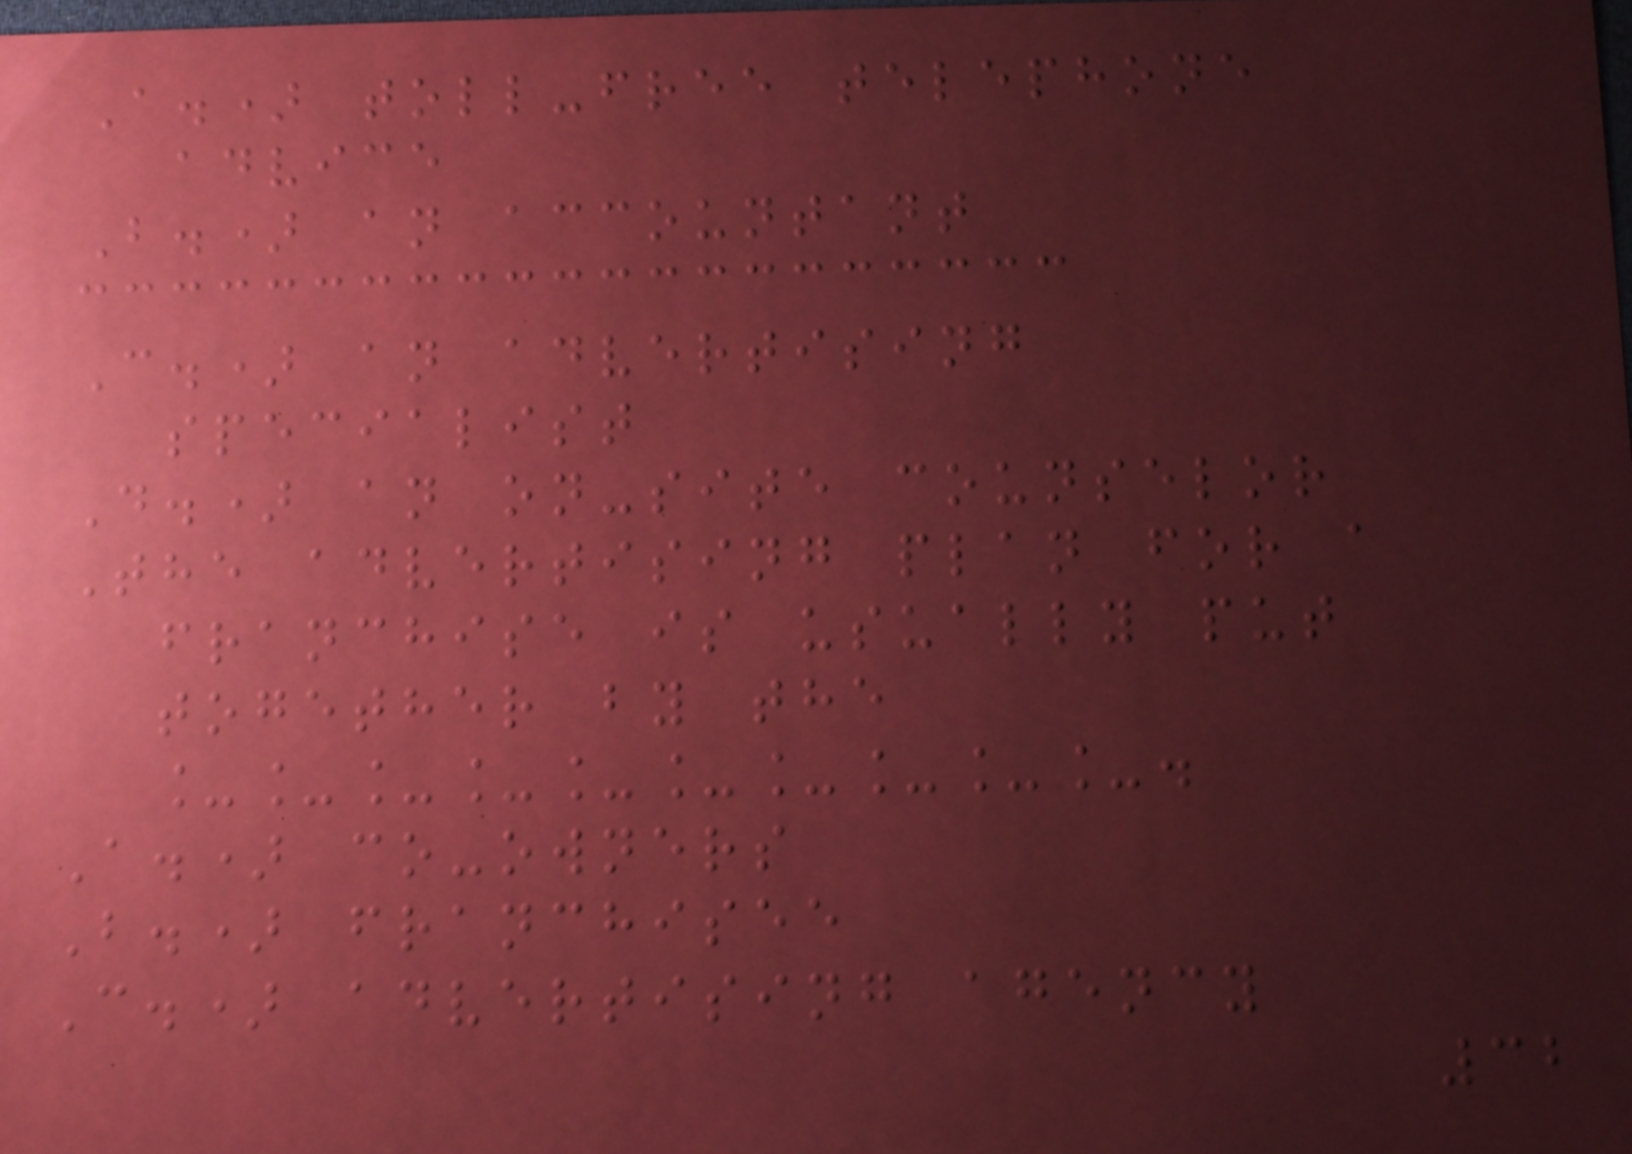A.) toll-free telephone
advice
B.) an accountant
C.) an advertising
specialist
D.) an on-site counselor
The advertising plan for a
franchise is usually put
together by the
__________.
A.) co-owners
B.) franchisee
C.) advertising agency
32
